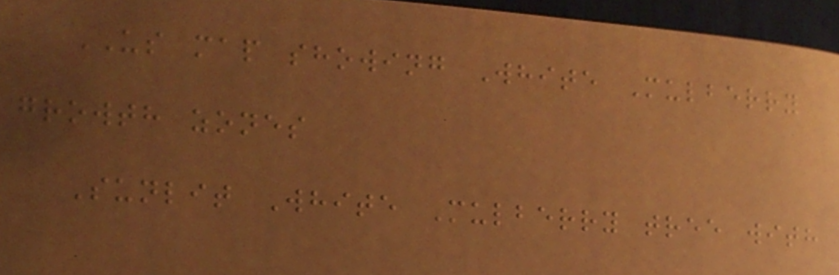US map showing White Mulberry
growth zones
Sunlit White Mulberry tree with
